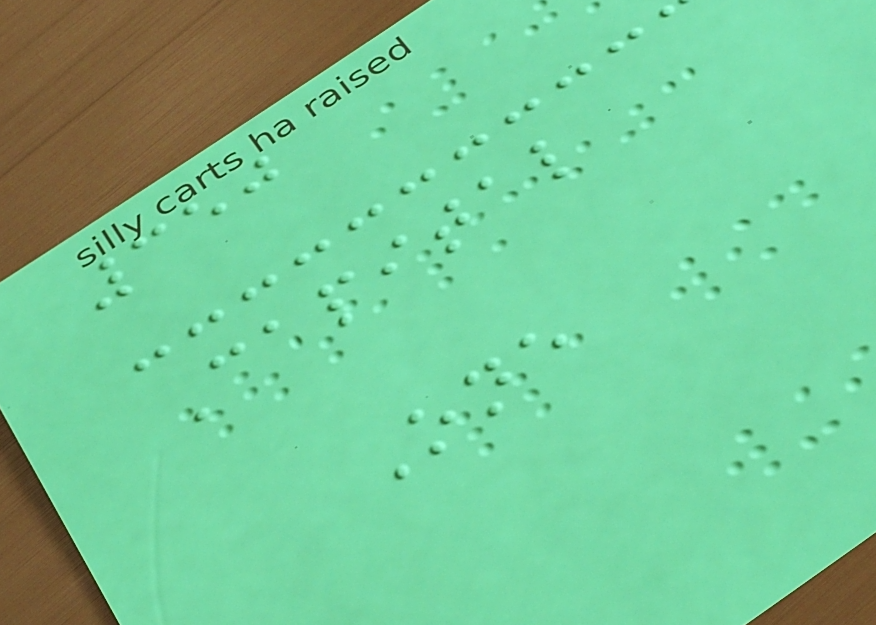350
Capital
One
